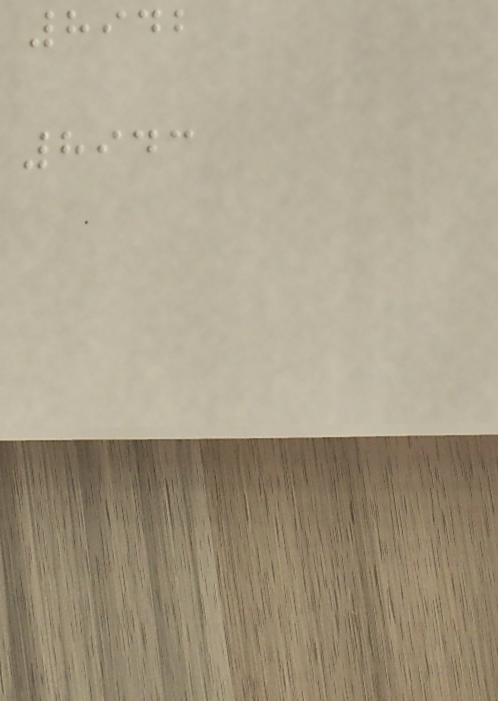8942
8943
